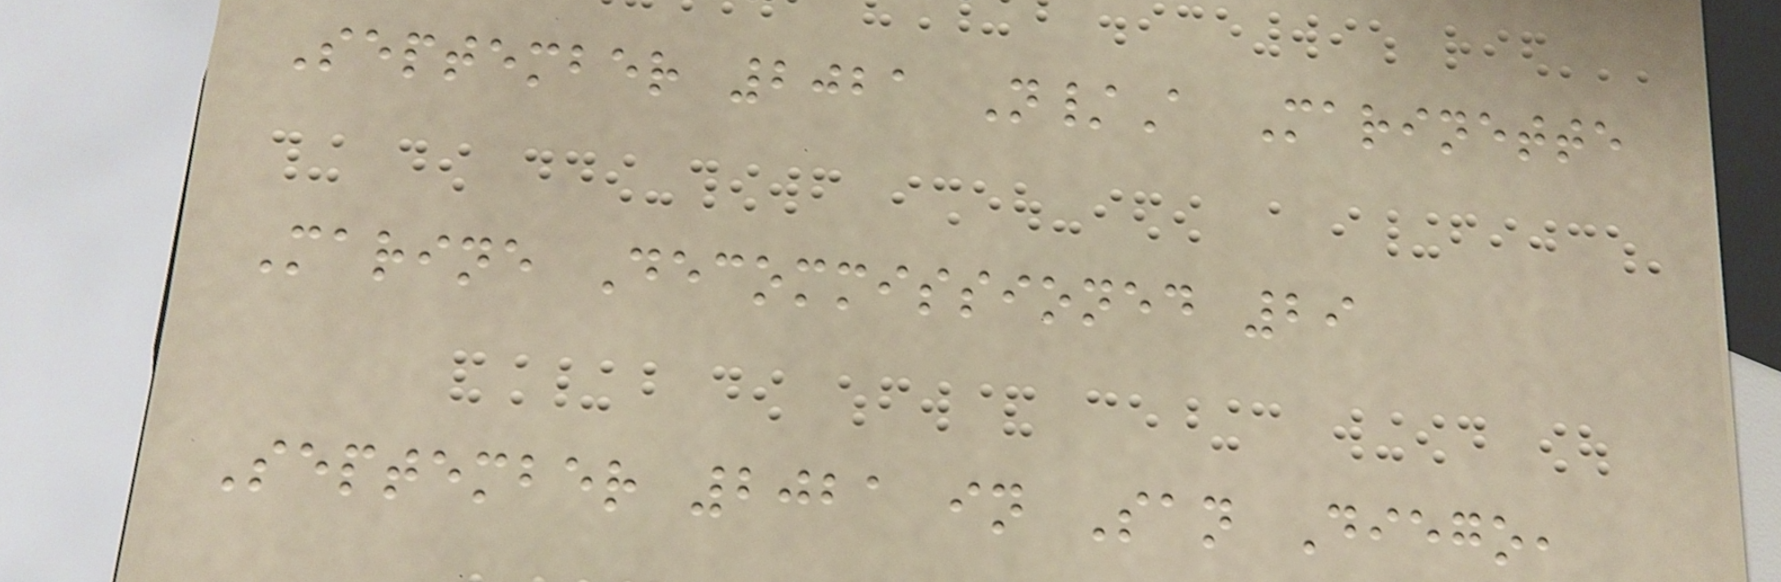September 2021 N/A Marinette
Marine Decommissioned 29
September 2021 in San Diego,
